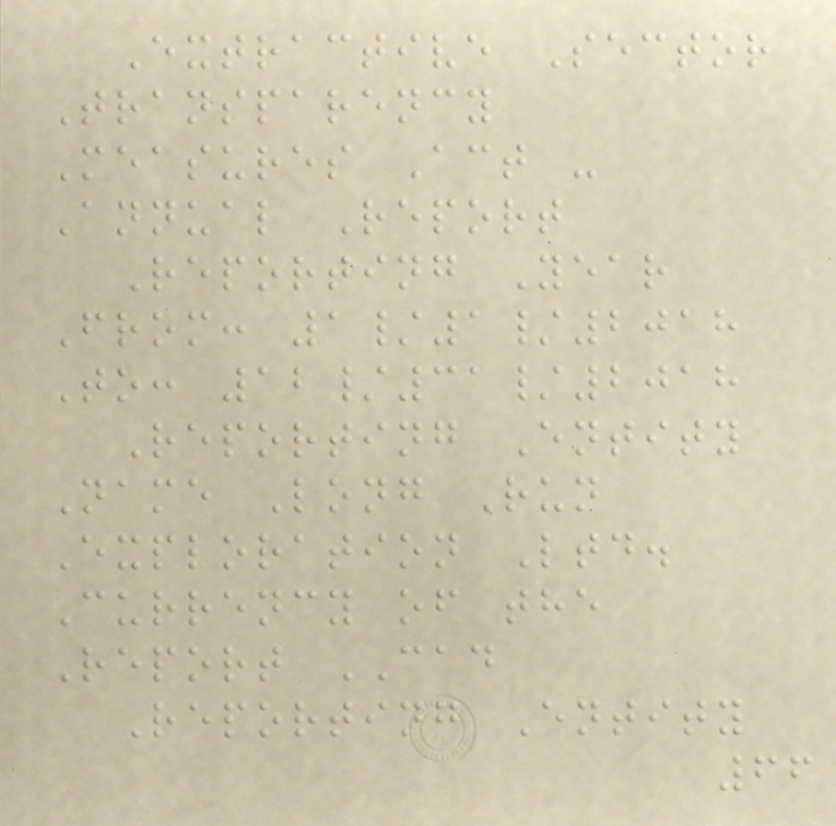Extractive Sector
Transparency
Measures Act -
Annual Report
Reporting Year
From: 1/1/2018
To: 12/31/2018
Reporting Entity
Name Long Run
Exploration Ltd.
Currency of the
Report CAD
Reporting Entity
66
